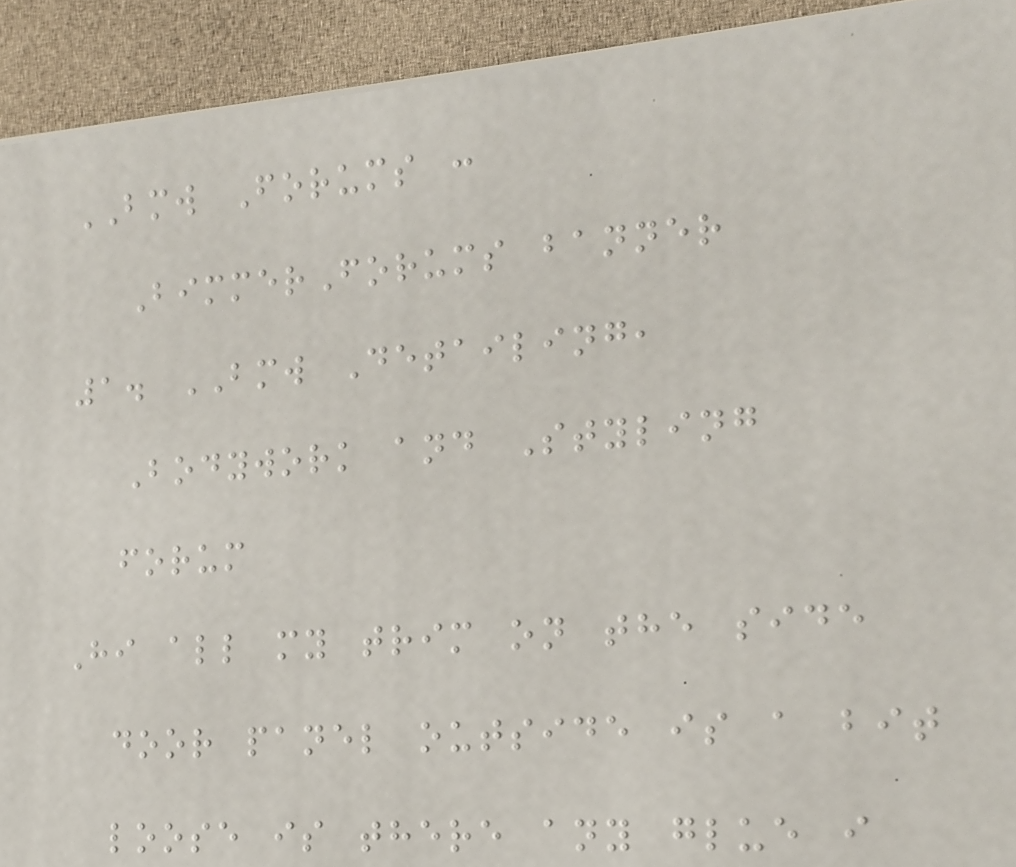BMW Forums :
BimmerForums banner
1. BMW Detailing,
Bodywork and Styling
forum
Hi all my trim on the side
door panel outside is a bit
loose is there any glue i
